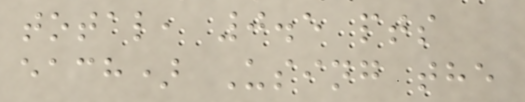total, 0.5 pts
each) Using the
